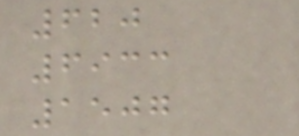620
6933
1507
